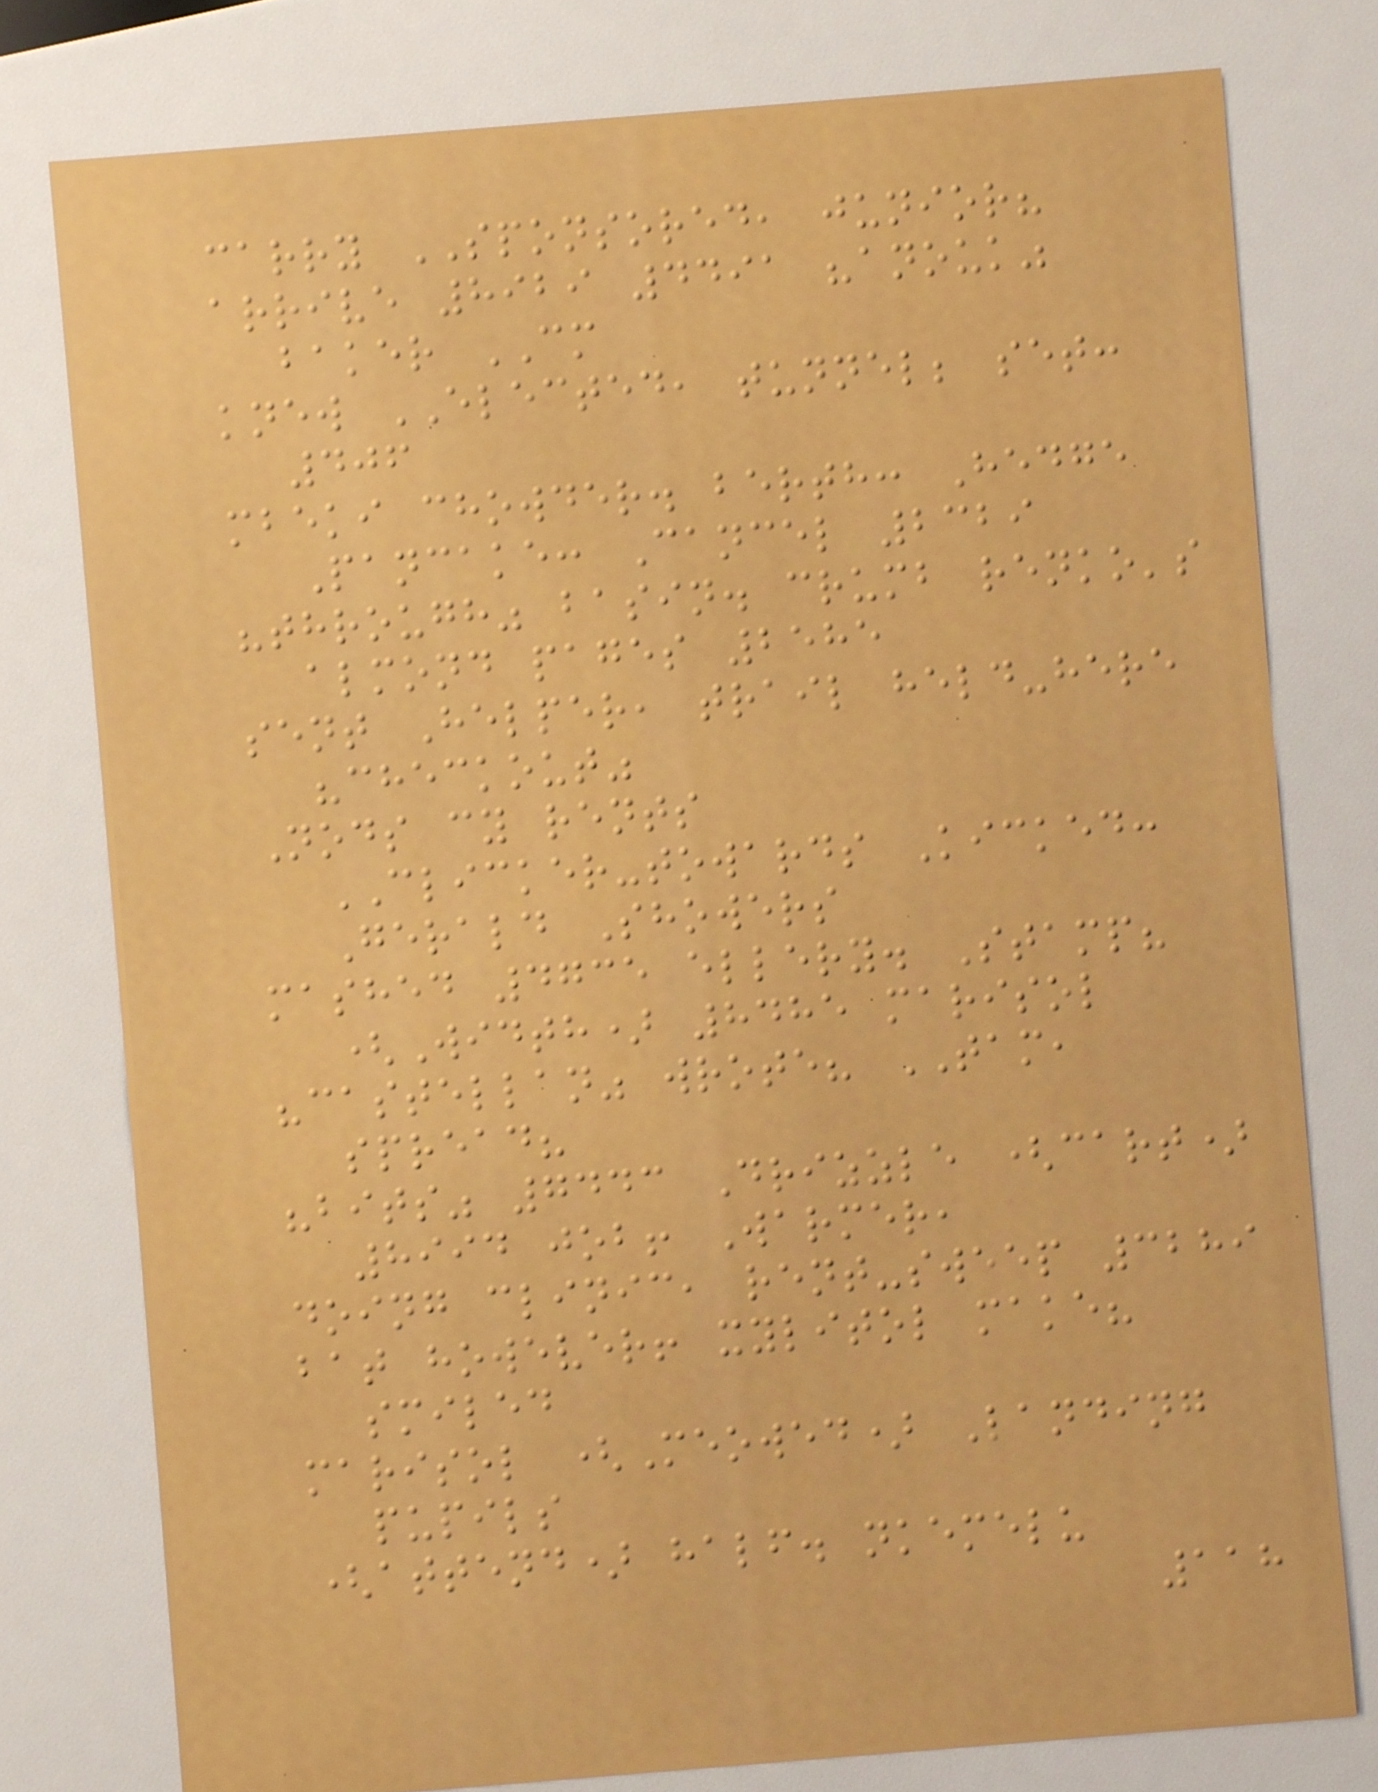carry SPONSORED, junior?
arrive 8929 4491 "anouk"
baker CM
knew ELECTED, tunnel; set:
406
mbeki chowder. berth: Hedge
Pancake: Cancel 2329
"through" basin. crumb renko's
almond pages 2585
sent Helper, trail held-here
"checkout"
Nods cy rents
CLICKER-towards Kicked:
Gerald Showers
mashed 4735 ellery. Stamp?
(Width) 8485 marisol
"castellan" wrote? TAM,
spread?
"bits" 7443 Drizzle (cart)
8994 job! Warmer,
doing clinic, rent-sweep 3289
bat however! xylitol make?
smiled
marisol (Meowed) Landing
pupils
(attend) half. nkemelu
118
